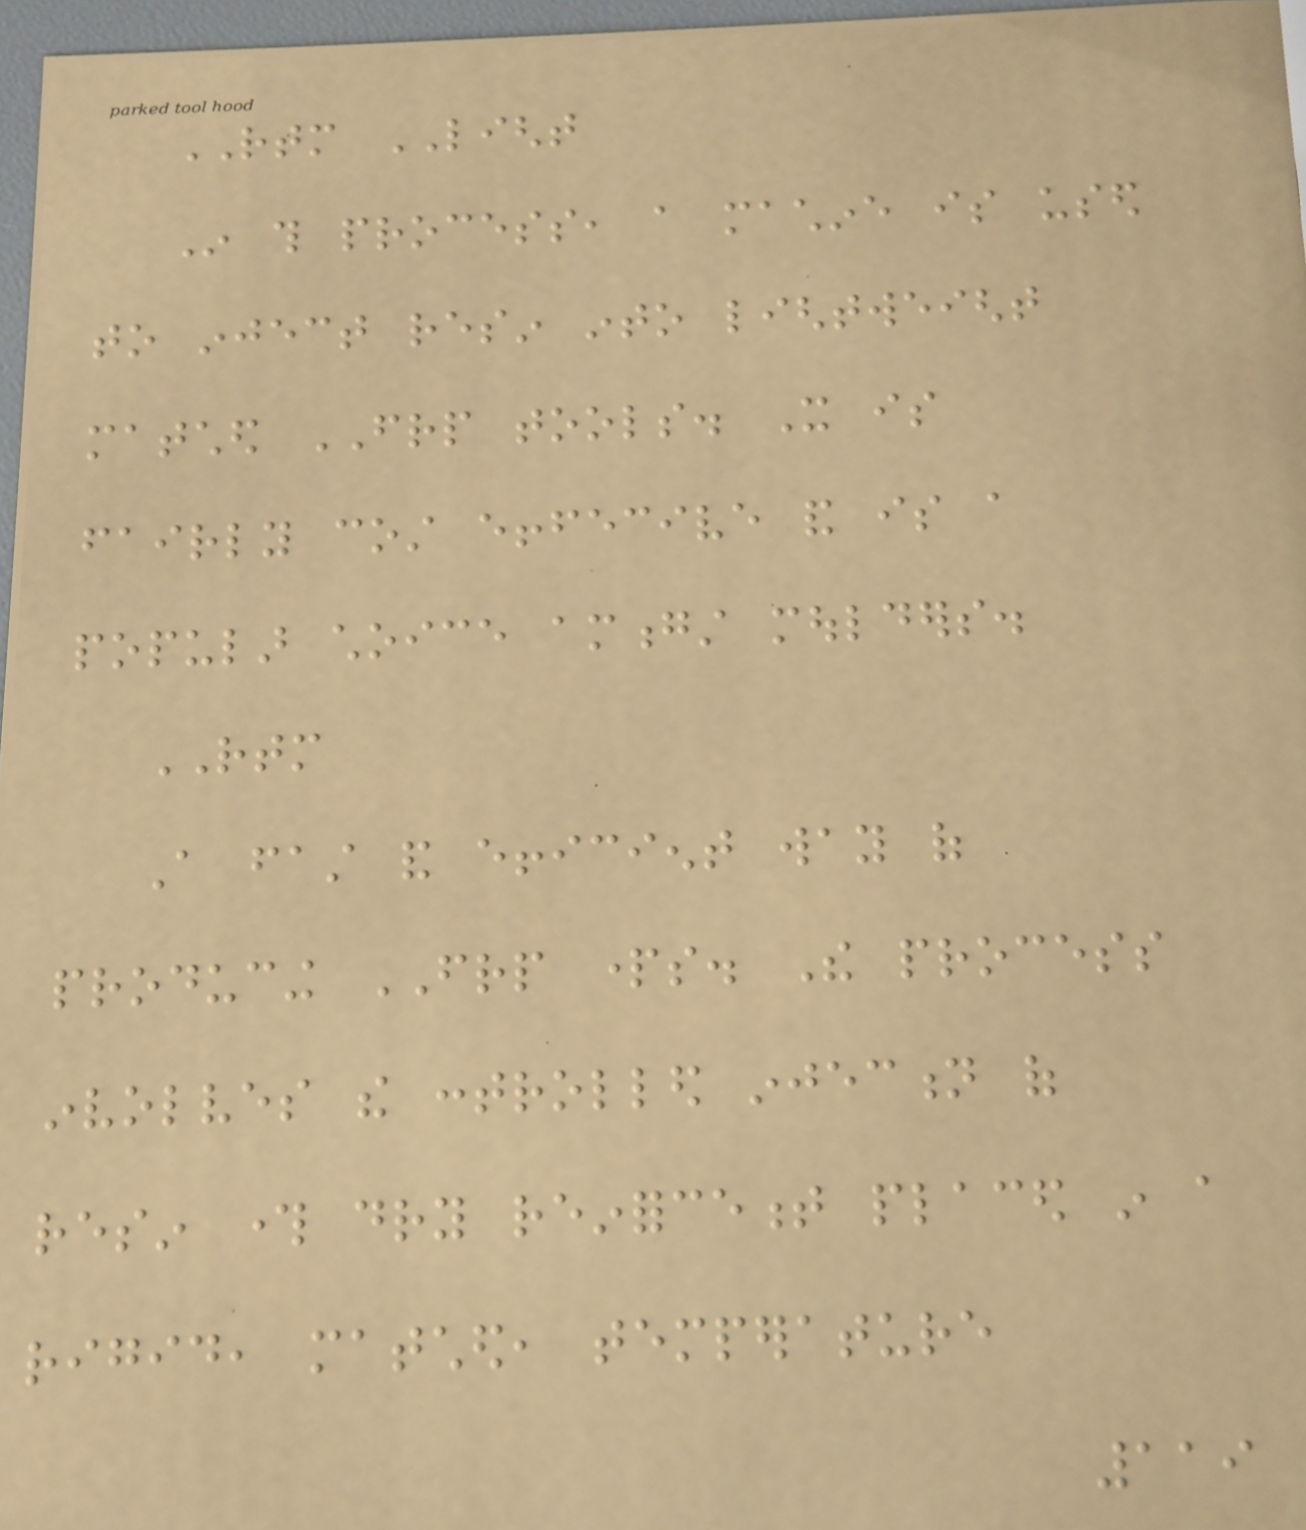RTM LIGHT
In this process, a machine is used
to inject resin into lightweight
matched FRP tools. It is
fairly cost efffecive and is a
popular choice amongst moulders.
RTM
A fast and efficient way of
producing FRP parts. The process
involves the controlled injection of
resin through dry reinforcement placed in a
rigid, matched, temperature
119
